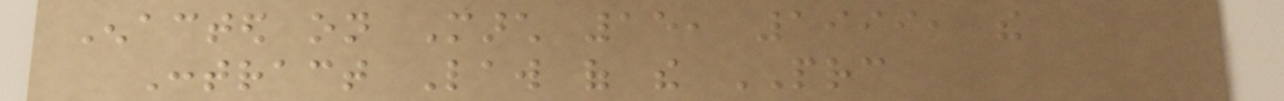Enacted on March 15, 1999, the
Contract Law of the PRC
